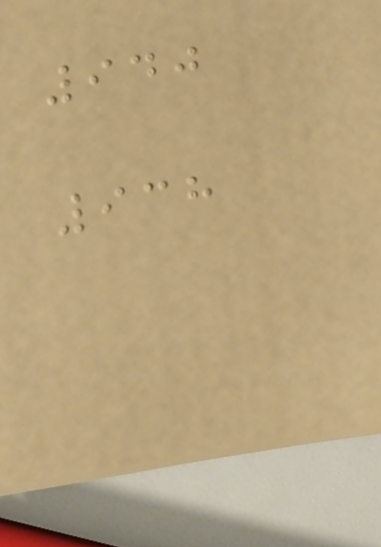940
938
